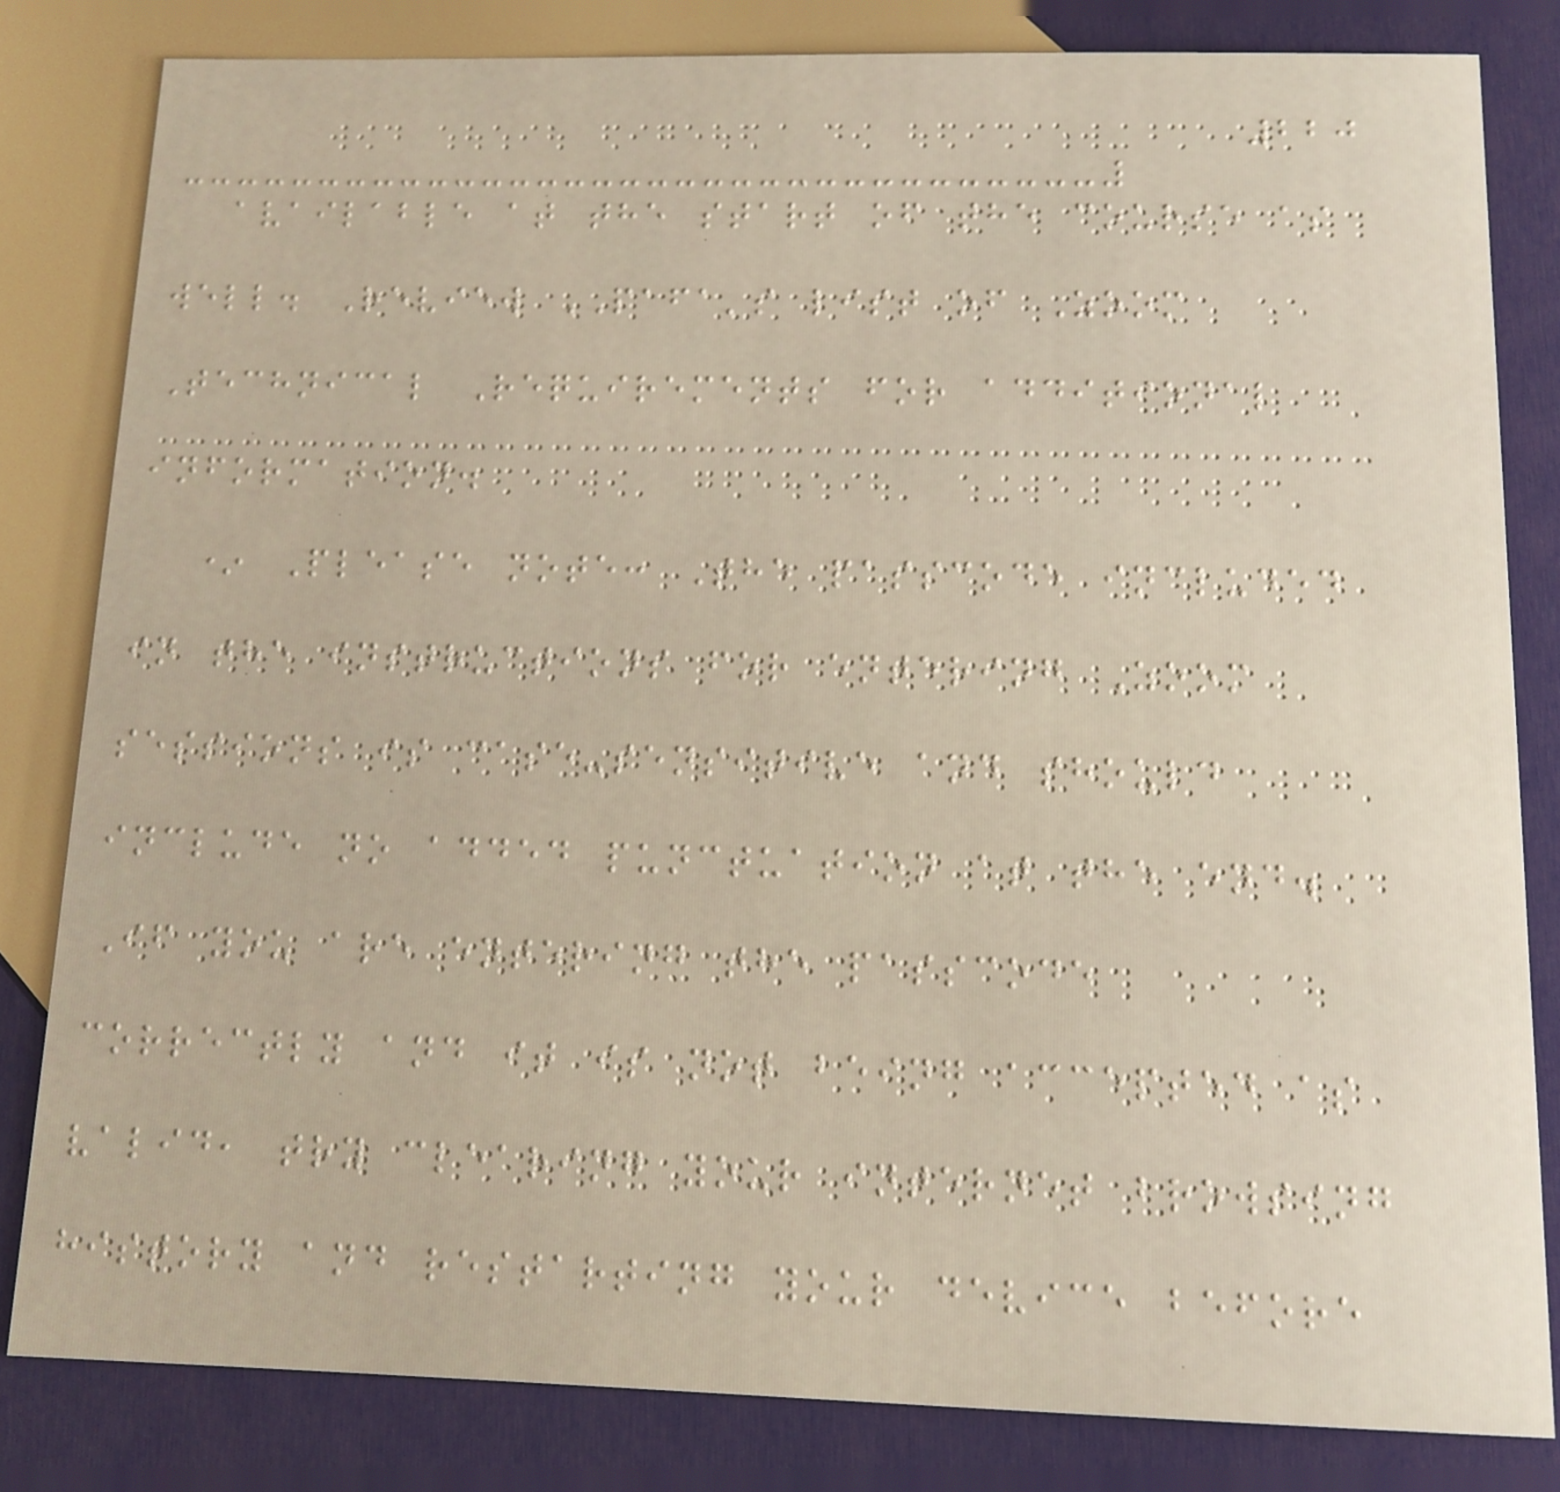220
available at the start of the course as
well. Review PAFA's list of Zoom
Technical Requirements for additional
information.
* Please note: The passcode included
in the instructions for entering Zoom
sessions is case-sensitive and should
include no added punctuation at the end.
If you are entering the passcode
correctly and it is not being accepted as
valid, try clearing your internet browsing
history and restarting your device before
